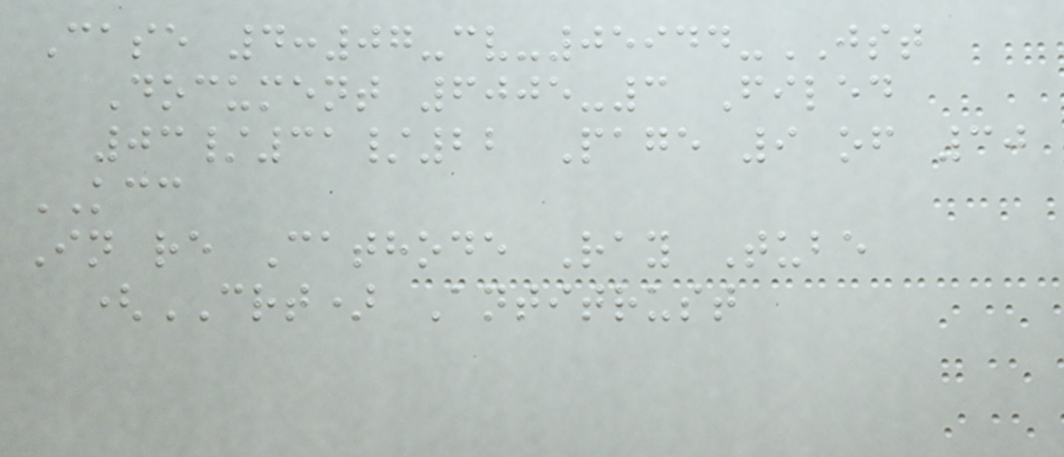Case 4:07-cv-05944-JST
Document 6005-3 Filed
03/31/22 Page 9 of 30
KCC
In re Cathode Ray Tube
(CRT) Antitrust
